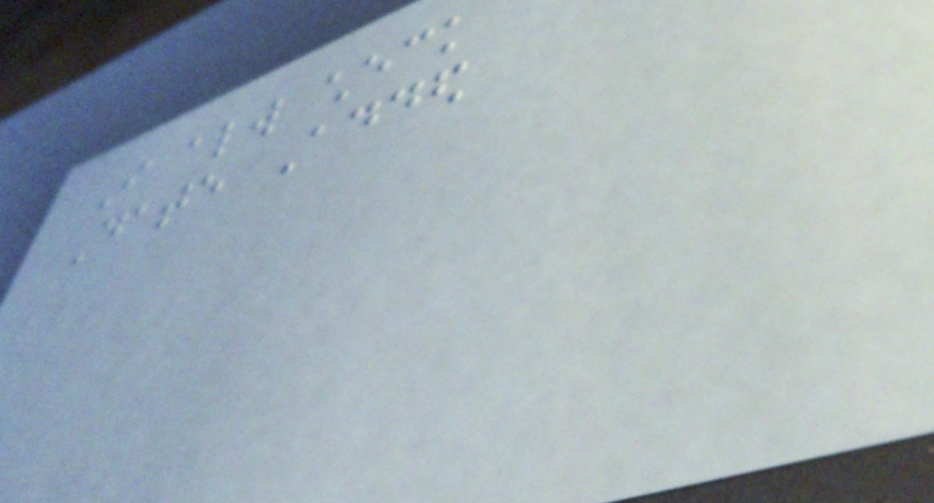I always check
Date Added
